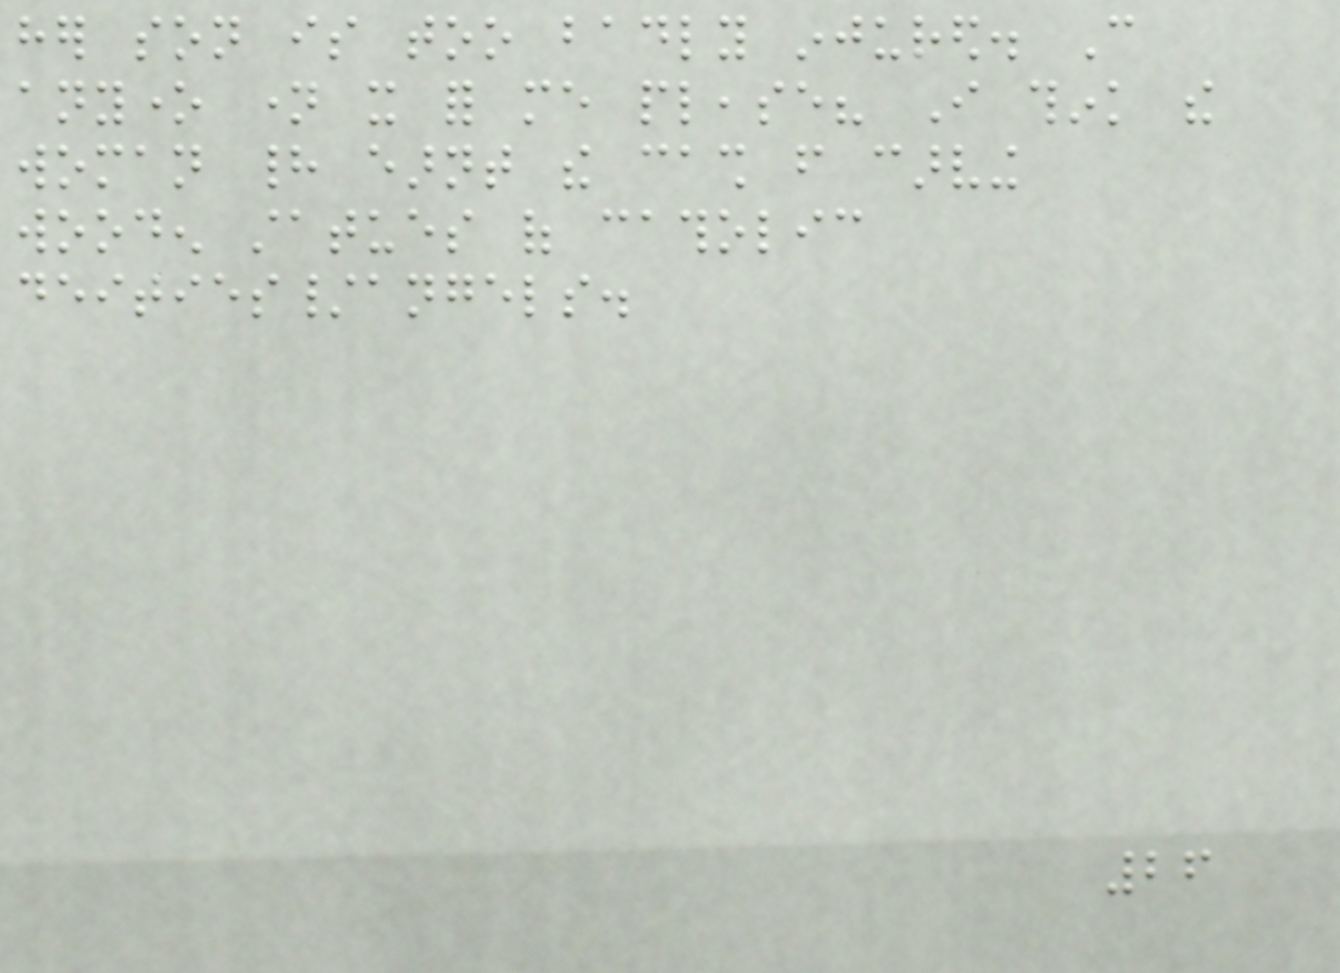her son is too badly injured. Can
anyone name it for me please? I think the
woman had earnt the cash from carving
wooden statues of catholic
deities/angels.
26
